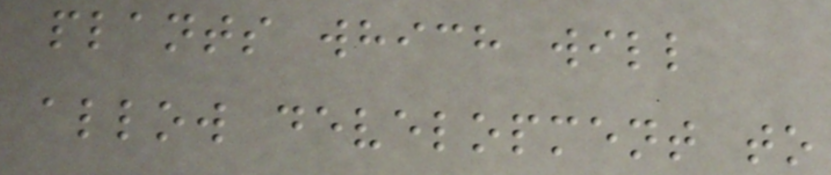plants which will
allow development to
